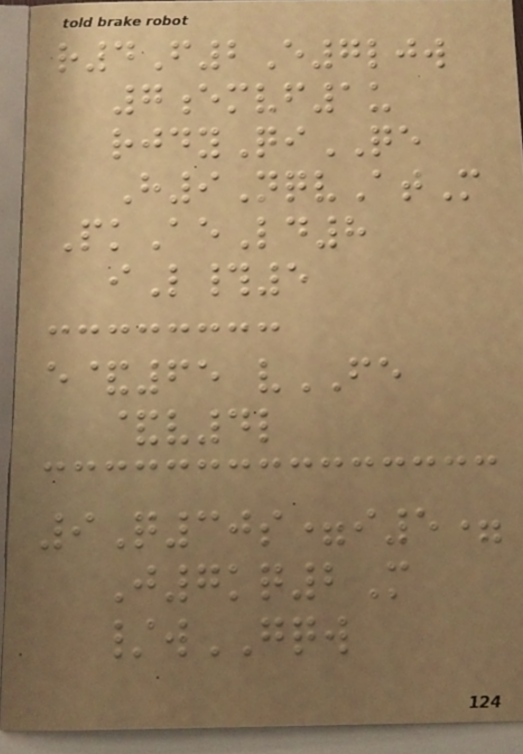r4F2E7ljw
7emvf1u
rjdyQiQE
H9NqvAtM
PkAeLd8
iL#5
e&65 vFE
&v4l
9Q30s=i5=
J7kq2M
/wGQW
